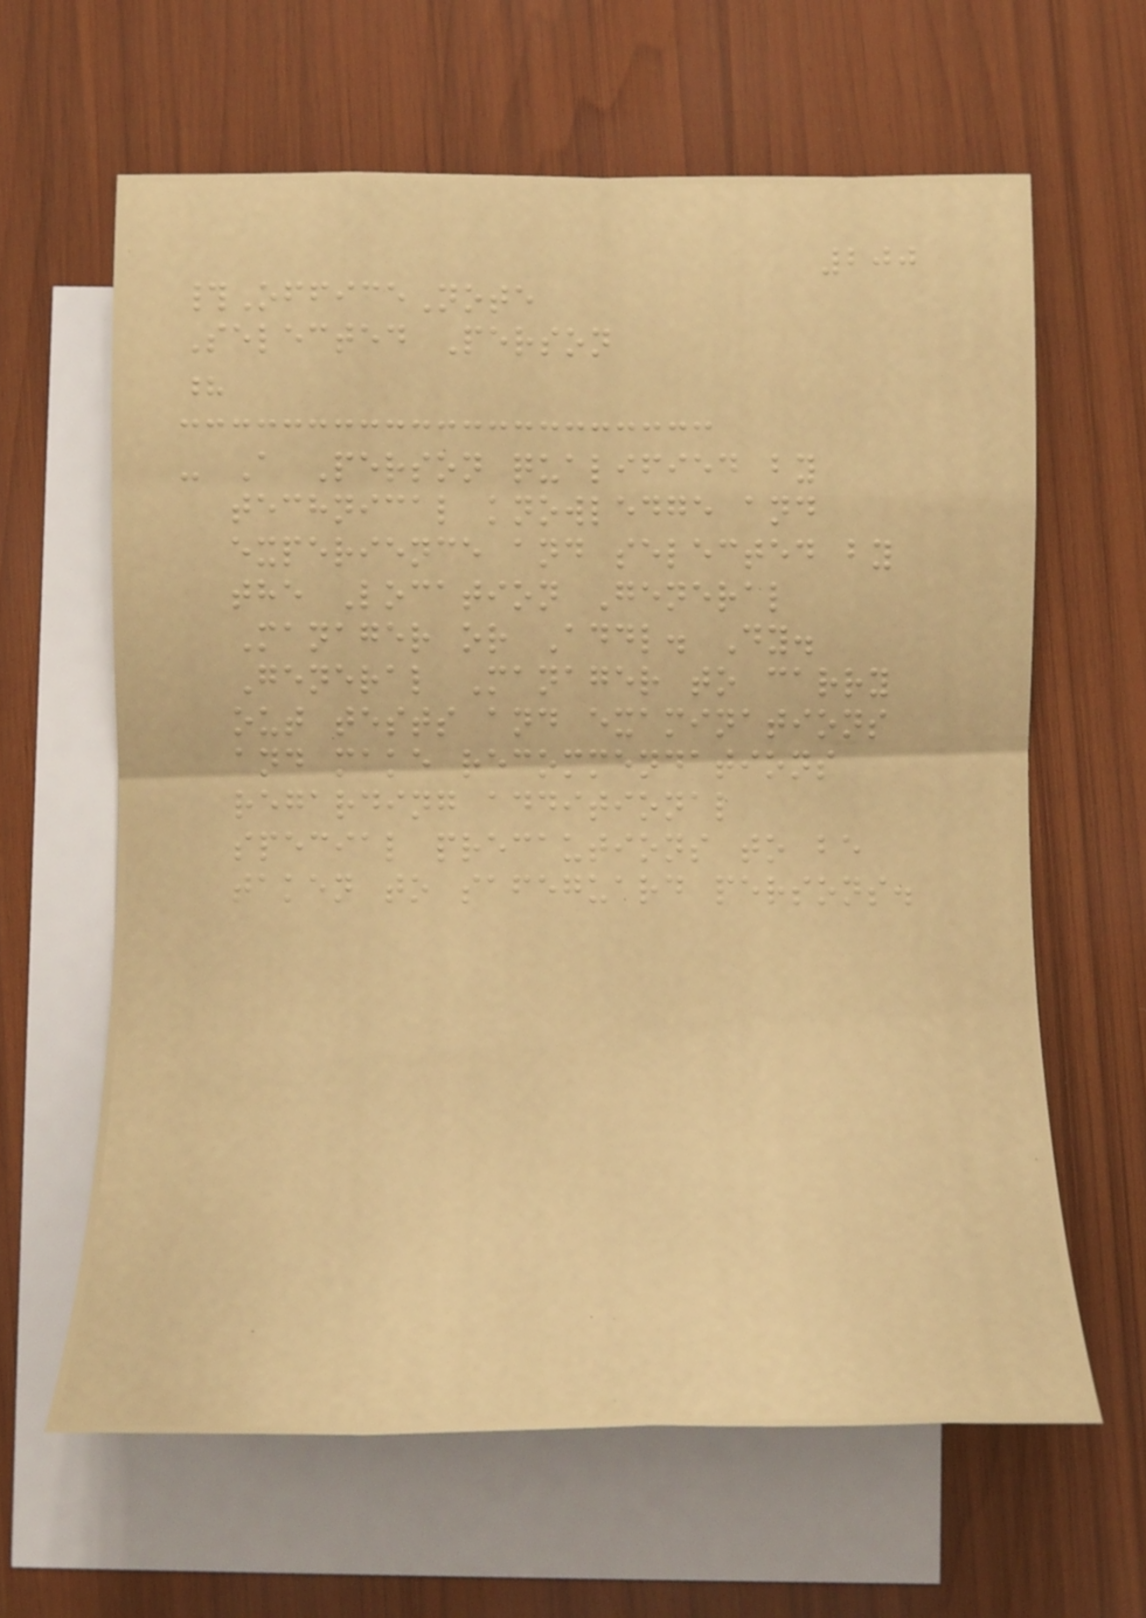200
#OfficeNote
Selected Person
?
- A Person qualified by
technical knowledge and
experience and selected by
the Location General
Manager or Addl. Dy.
General Manager to carry
out tests and examinations
and make recommendations
regarding additional
special precautions to be
taken to safeguard persons.
